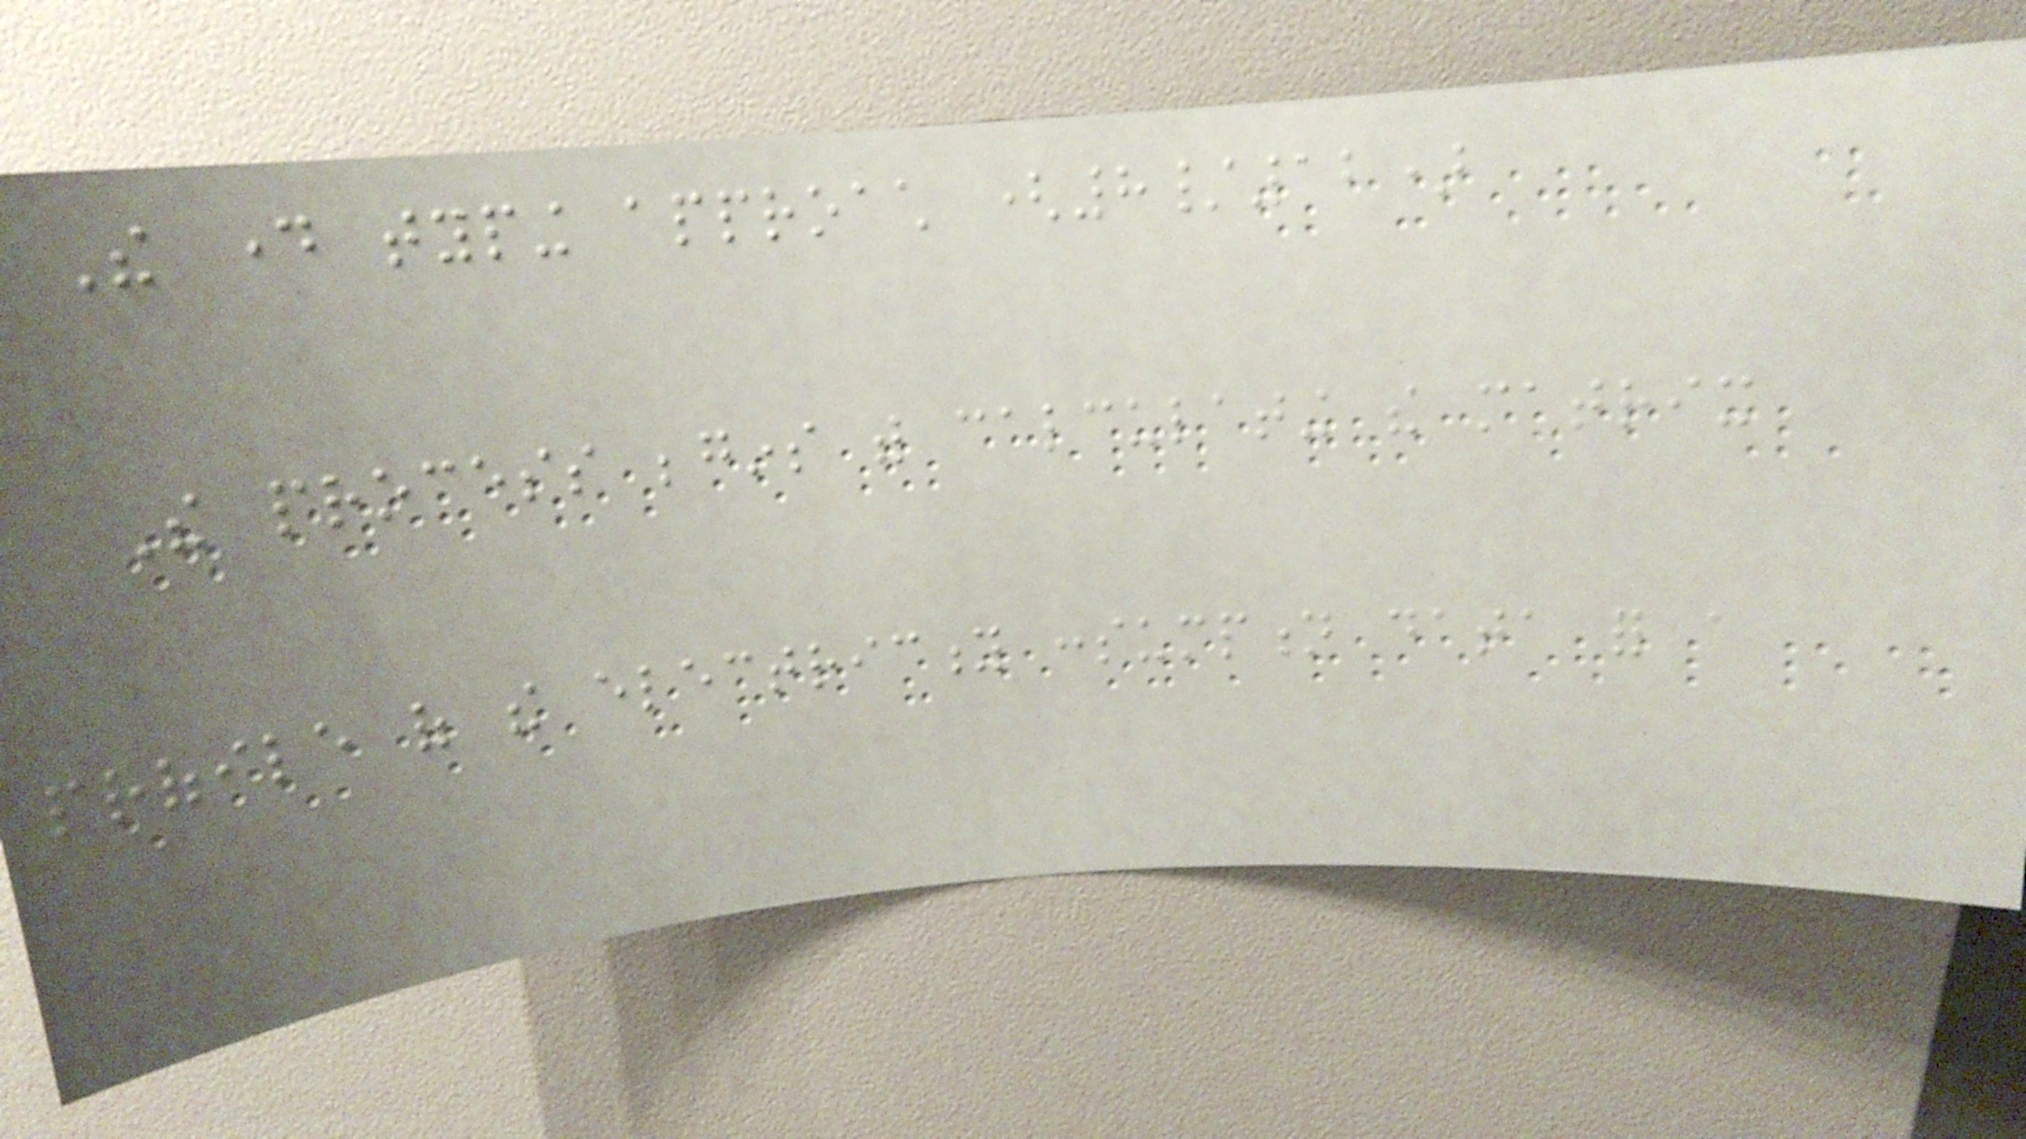The day typing approach (8/12)
The process begins with calculating the matrix
profile of the electricity consumption data for a
